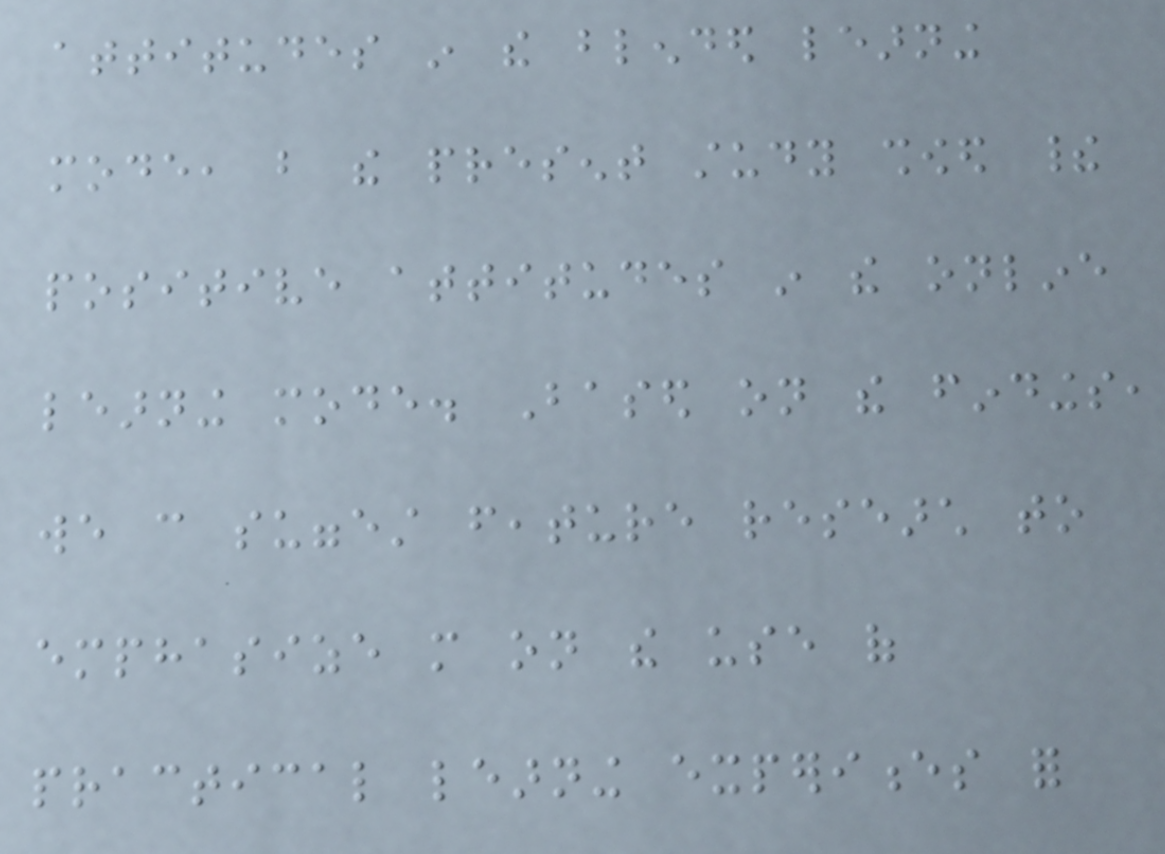attitudes in the blended learning
mode, but the present study showed their
positive attitudes in the online
learning mode. Based on the findings,
we can suggest feature research to
emphasize more on the use of
practical learning experiences for
